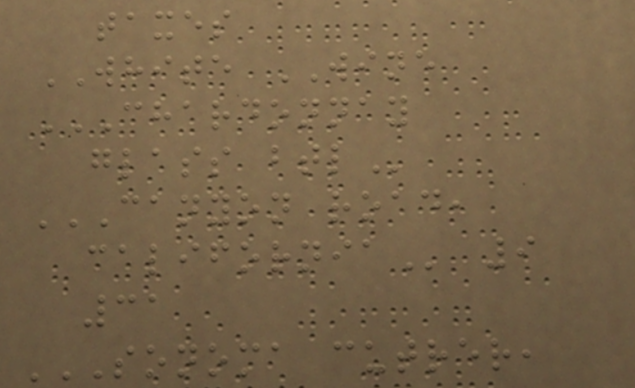taxes
WHITE WINE
CHARDONNAY
GLASS BTL
CANYON ROAD,
CALIFORNIA 9
31
SONOMA CUTRER,
